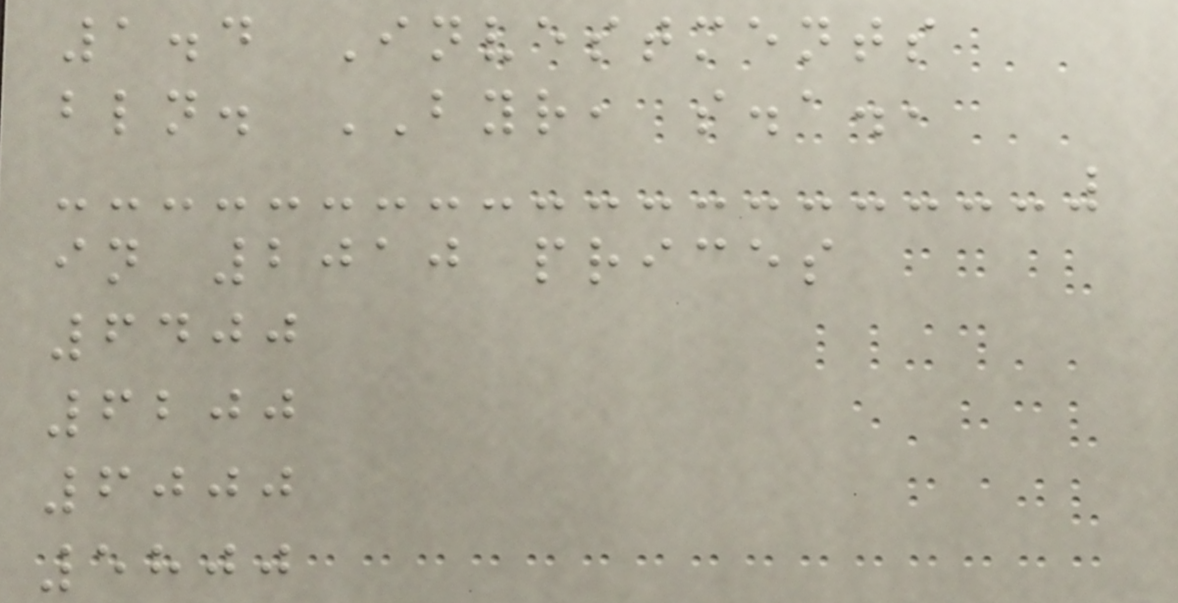1.4 Investments
bln. BYR, s.a.,
in 2010 prices
6400
6200
6000
5800
